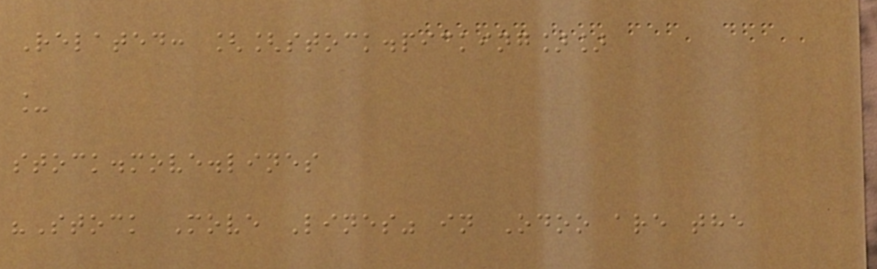Related: [[stock.picking]]
_
stock.move.lines
"Stock Move Lines" in Odoo are the
